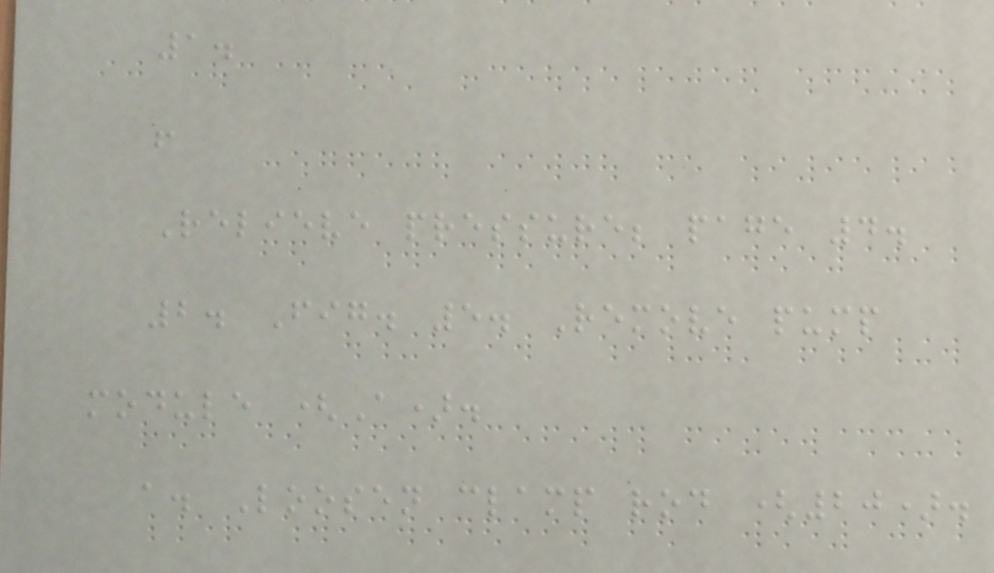1.
!
Relieve pressure; page 4.
2. Fig. 5. Remove pump
module (A).
a. Loosen clamp rod (20).
